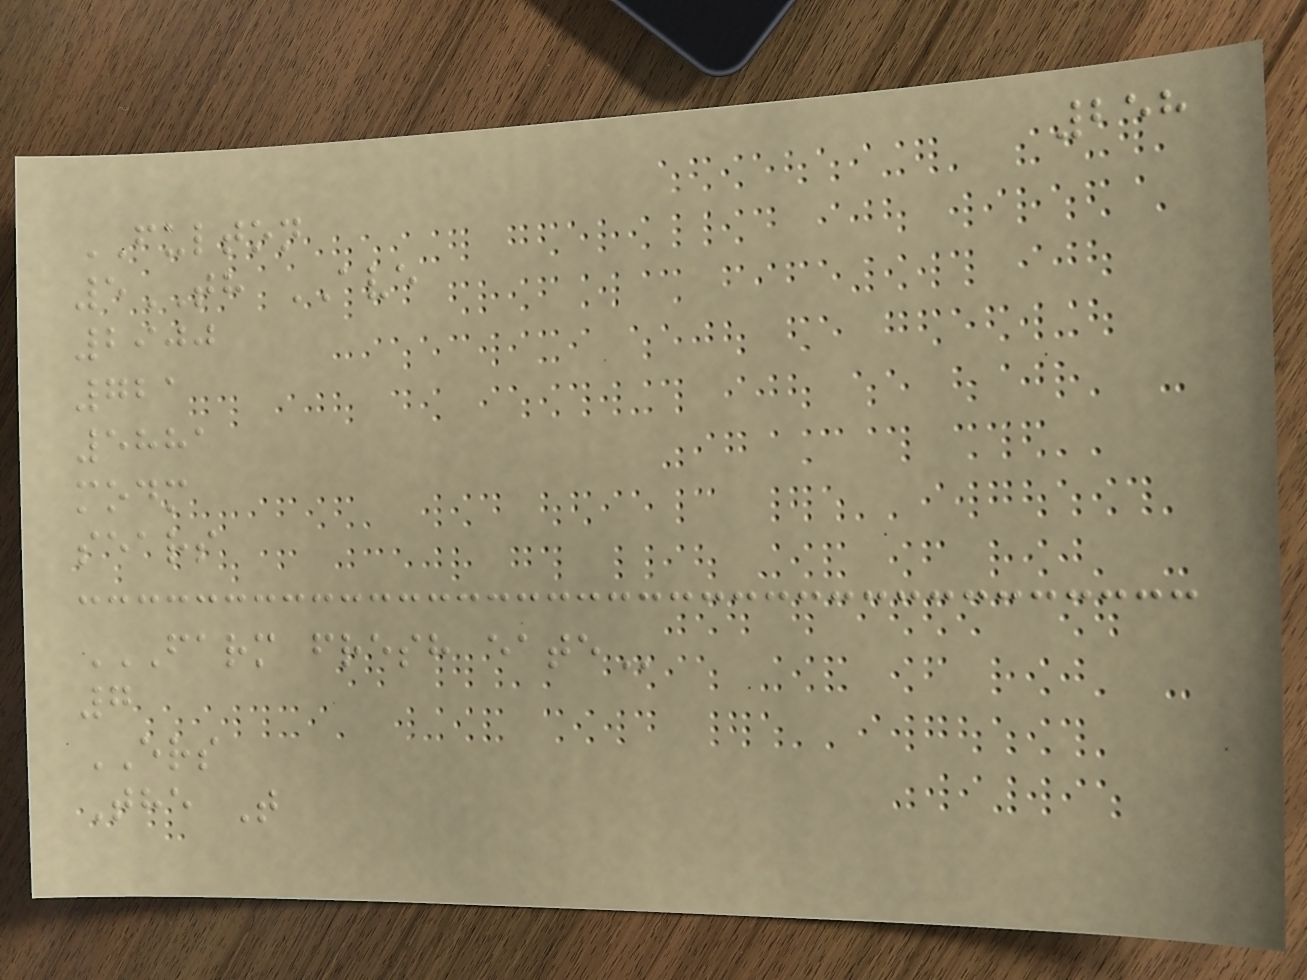258
FULTON
5TH AVE
2900
721
5881
modm
sears
FARM FRESH EATE
7
ERS
The T
